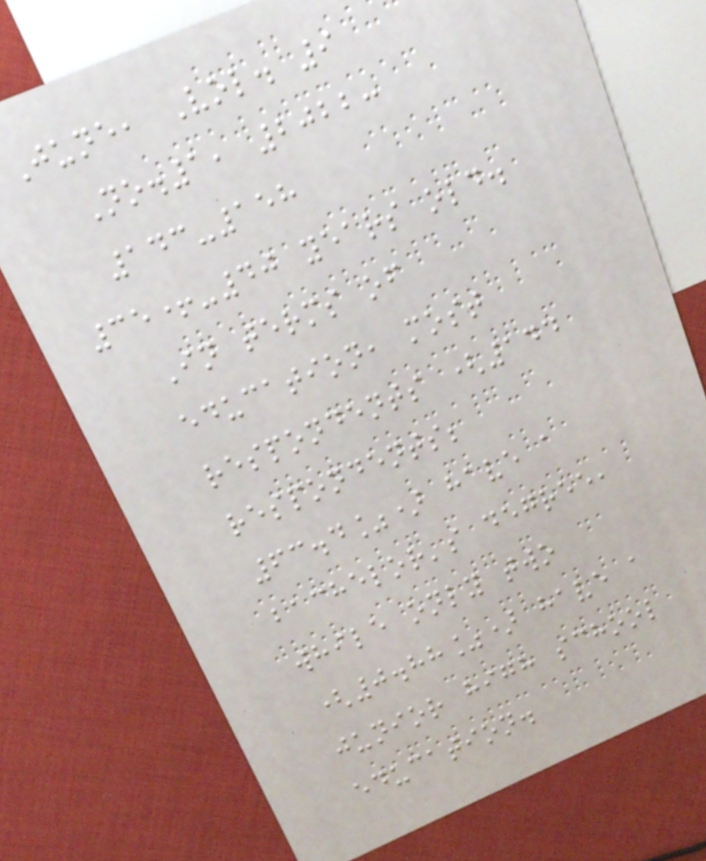June, Vol. 9
No.1, 2022:
143-158
35+-40 years old.
In terms of
education, most
respondents (144
respondents;
63.4%) have a
bachelor's degree,
while only two
(0.88%) have a
junior high school
education.
